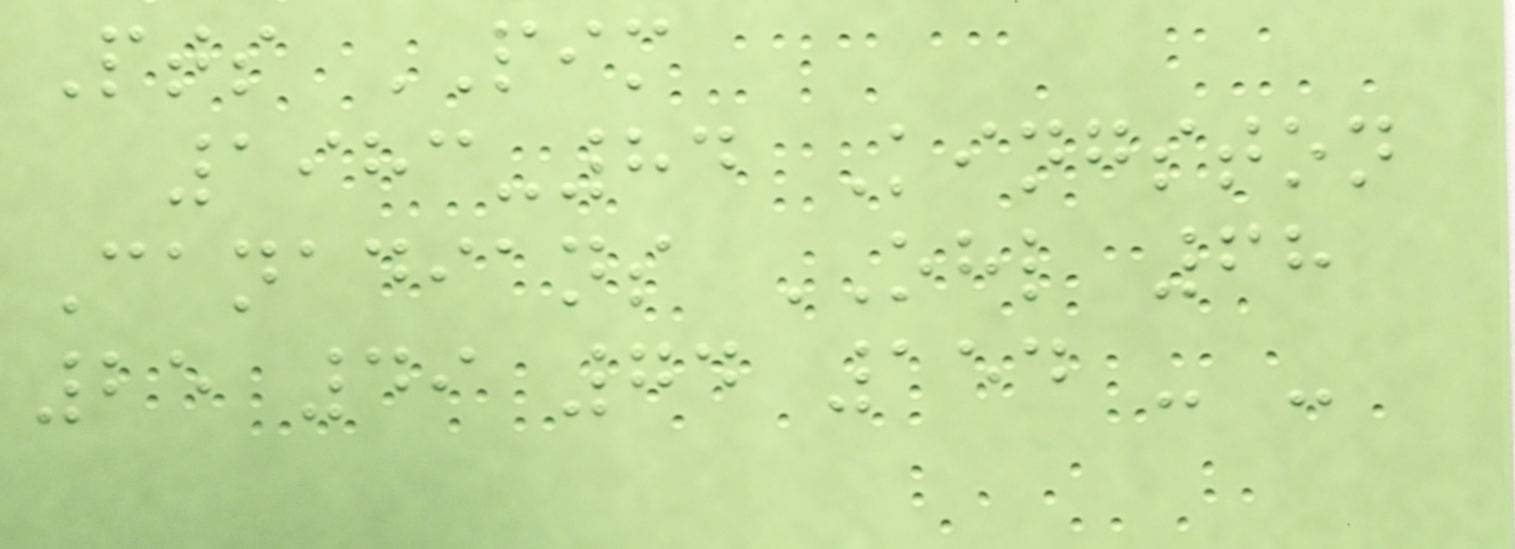Pts PIM
1983-84 Kingston
Canadians OHL 68
25 49 74 154 - -
